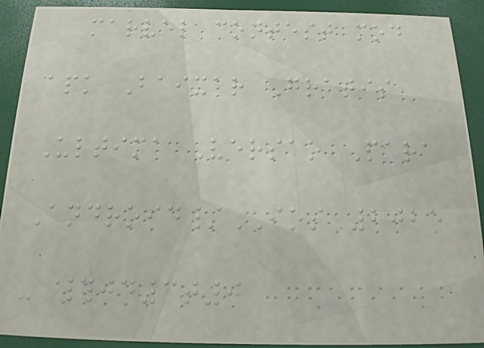marvel contest mod
apk Baixar Gratis
Ultima Versao Para
Android/IOS 2025
- #jd3t0
